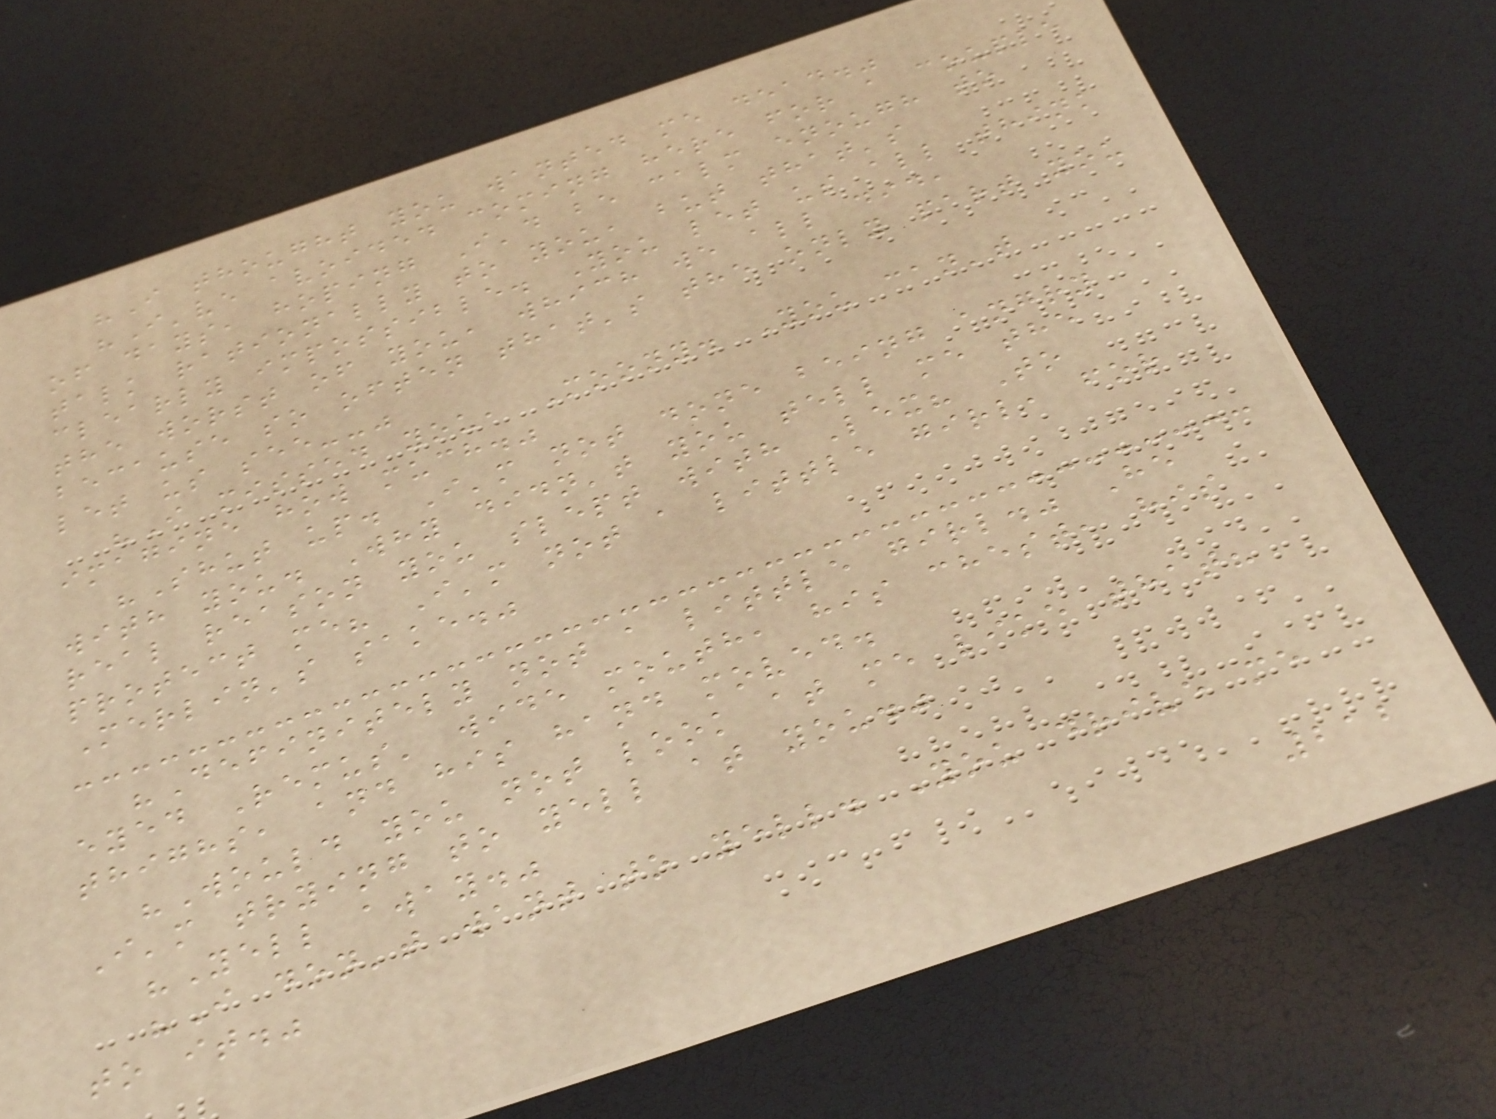"I thought you wanted me dead."
"I've avoided coming here for a couple
of days, hoping I'd be calm enough to
talk rationally to you, but that's
clearly impossible. You let us all think
the worst of you, which we all did,
because so often that's the only part you
let us see--"
"I missed you, Moony. You can't
imagine how much."
"Shut up. I'm not done being angry
with you. Why didn't you tell me the
real reason you slept with Lex? To
protect me? I'm not a little girl, for
Merlin's sake."
"Definitely not a little girl." He
eyed Remus' wide mouth, his chest, his
thighs, and his hand moved.
"Would you not look at me like that?
I'm trying to yell at you."
"Yell away."
"I don't want to yell. You drive me
to it."
212
